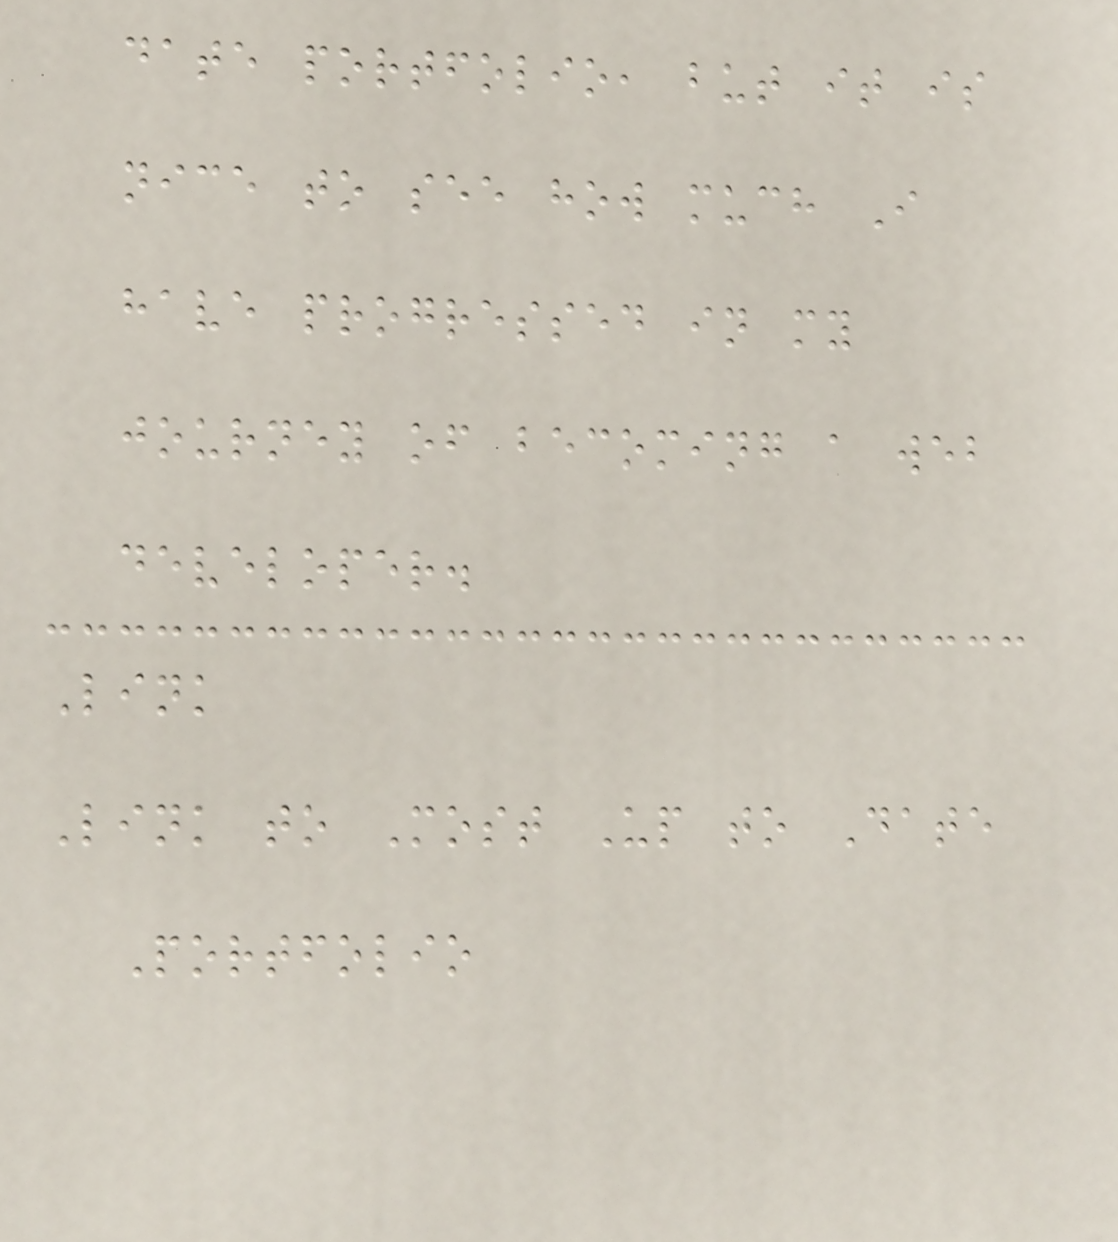date portfolio, but it is
nice to see how much I
have progressed in my
journey of becoming a web
developer.
Link
Link to Most Up to Date
Portfolio
